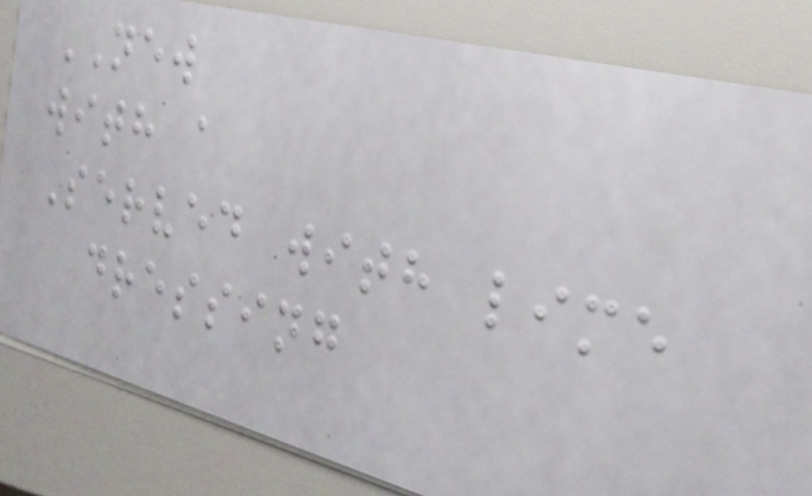NEW
with a
Served with lime
dressing
